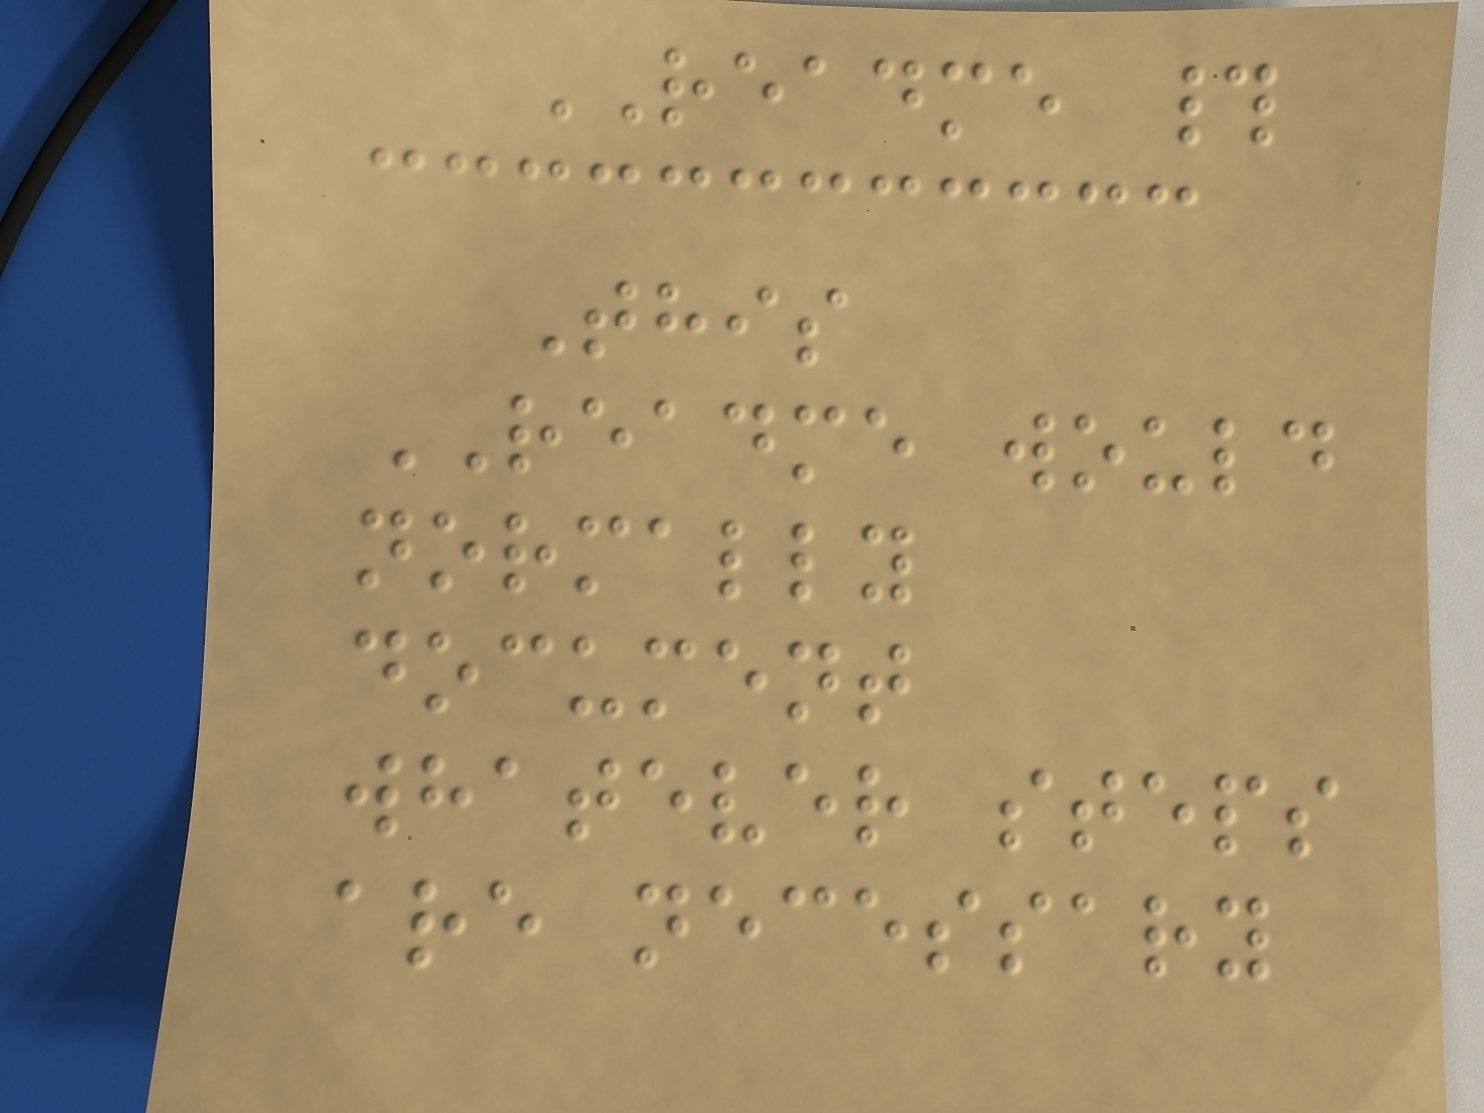README #
This
README would
normally
document
whatever steps
are necessary
